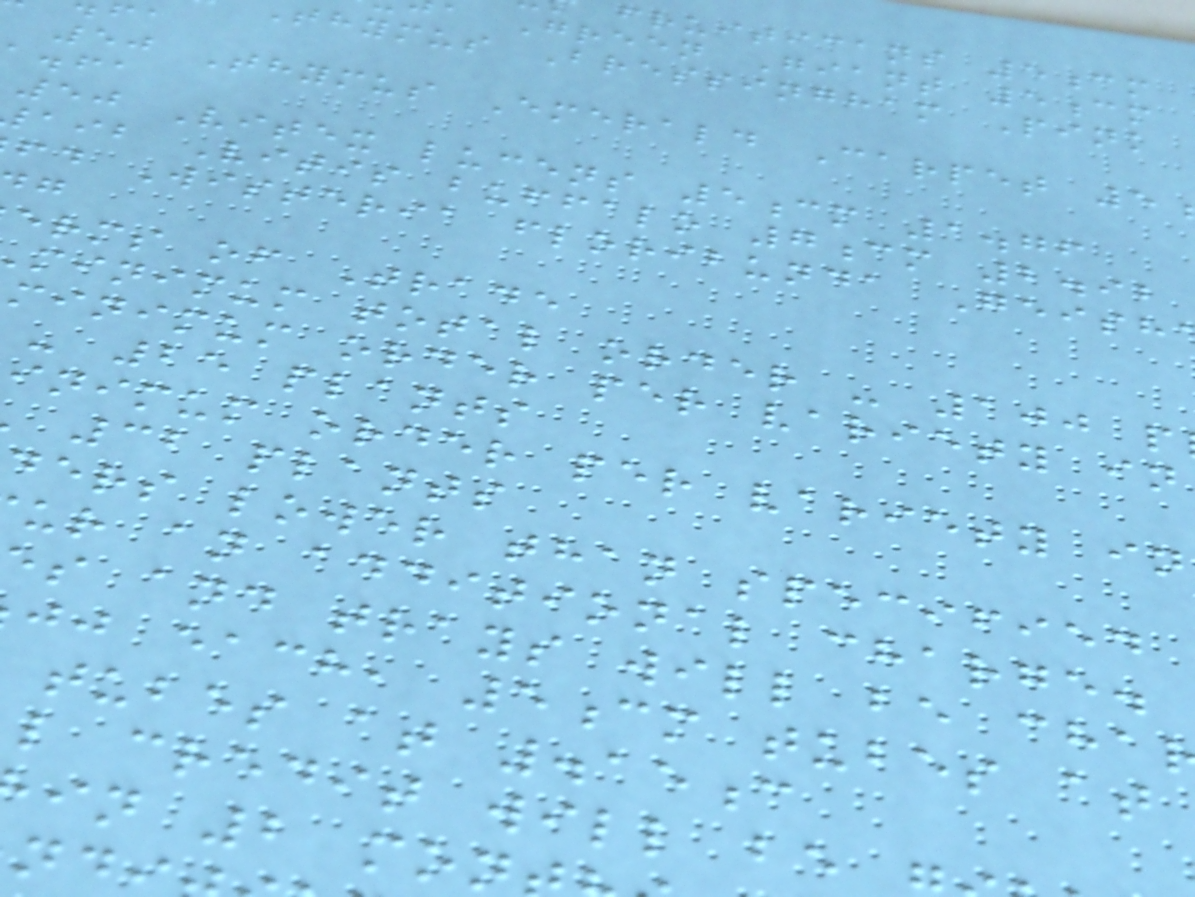fruiticans 5cm
a Green Giant 5cm
thymus Bressingham Pink
50 Thymus Emerald Carpet 5
50 Vitex lucens 5cm 1.76
aib Vitis buffalo 7cm 2.92
fd Wisteria floribunda Geish
erms of Trade
minimum total order - 100 p
minimum order per variety in
- 25 plants
inimum order per variety in
32 plants
ders lower than specified
ur an additional charge.
s and trays will be cha
jj each, 5cm tubes at
tubes at .15c
l credit will be
